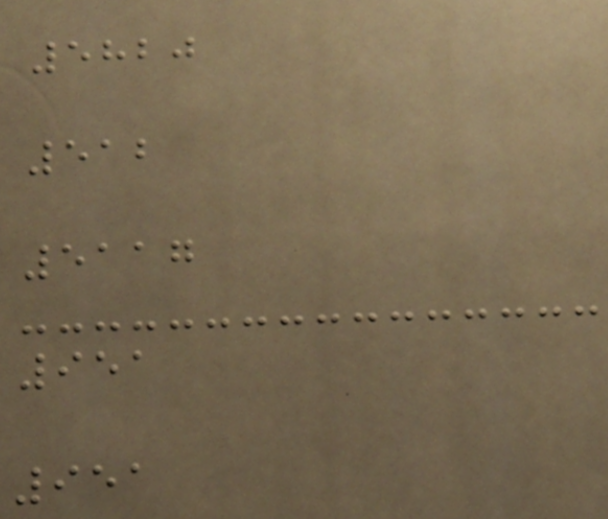5820
512
5117
951
951
